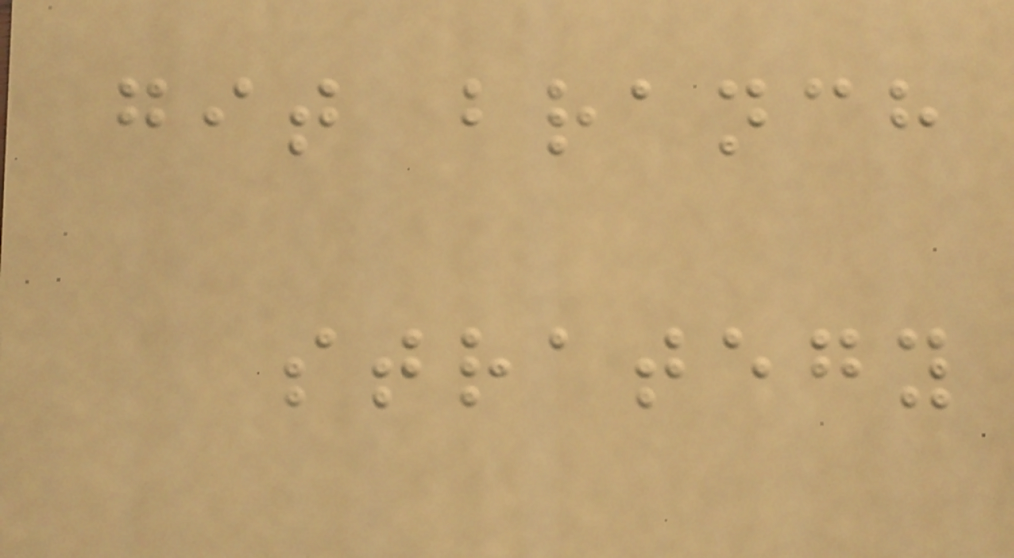git branch
strategy
